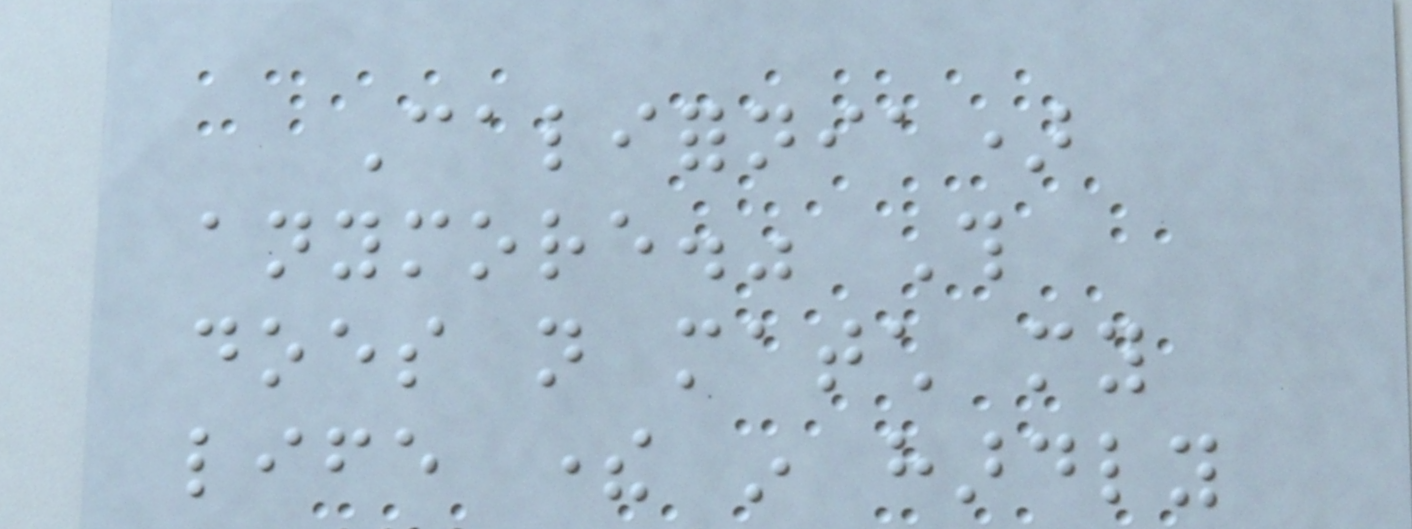California)
anymore." This
does not match my
life there in hardly
